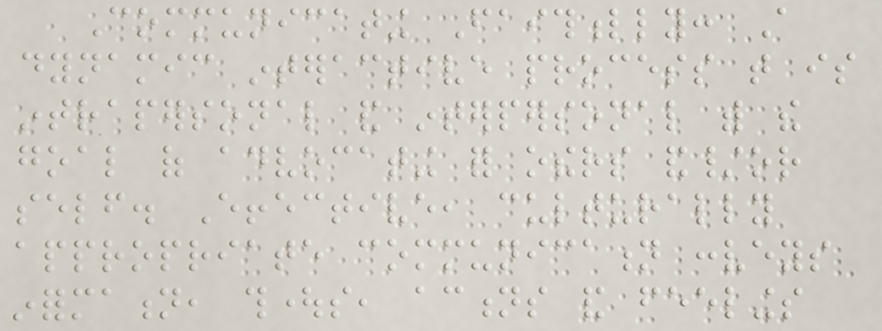Communicating Faithfully: A
dynamic interactive process that is
intrapersonal and interpersonal with the
goal of advocating for others and/or
self. Effective, culturally
appropriate communication conveys
information, thoughts, actions and feelings
